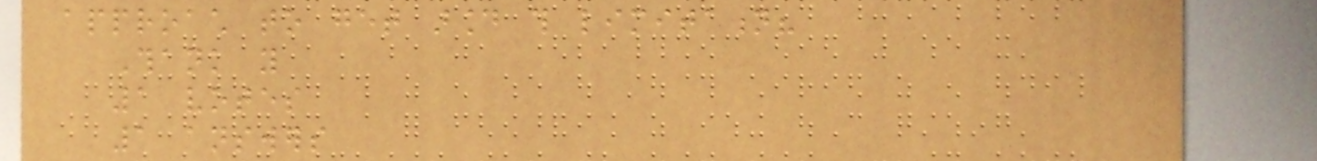approach to get around this limitation?
Thank you
1 votes
1 answers
